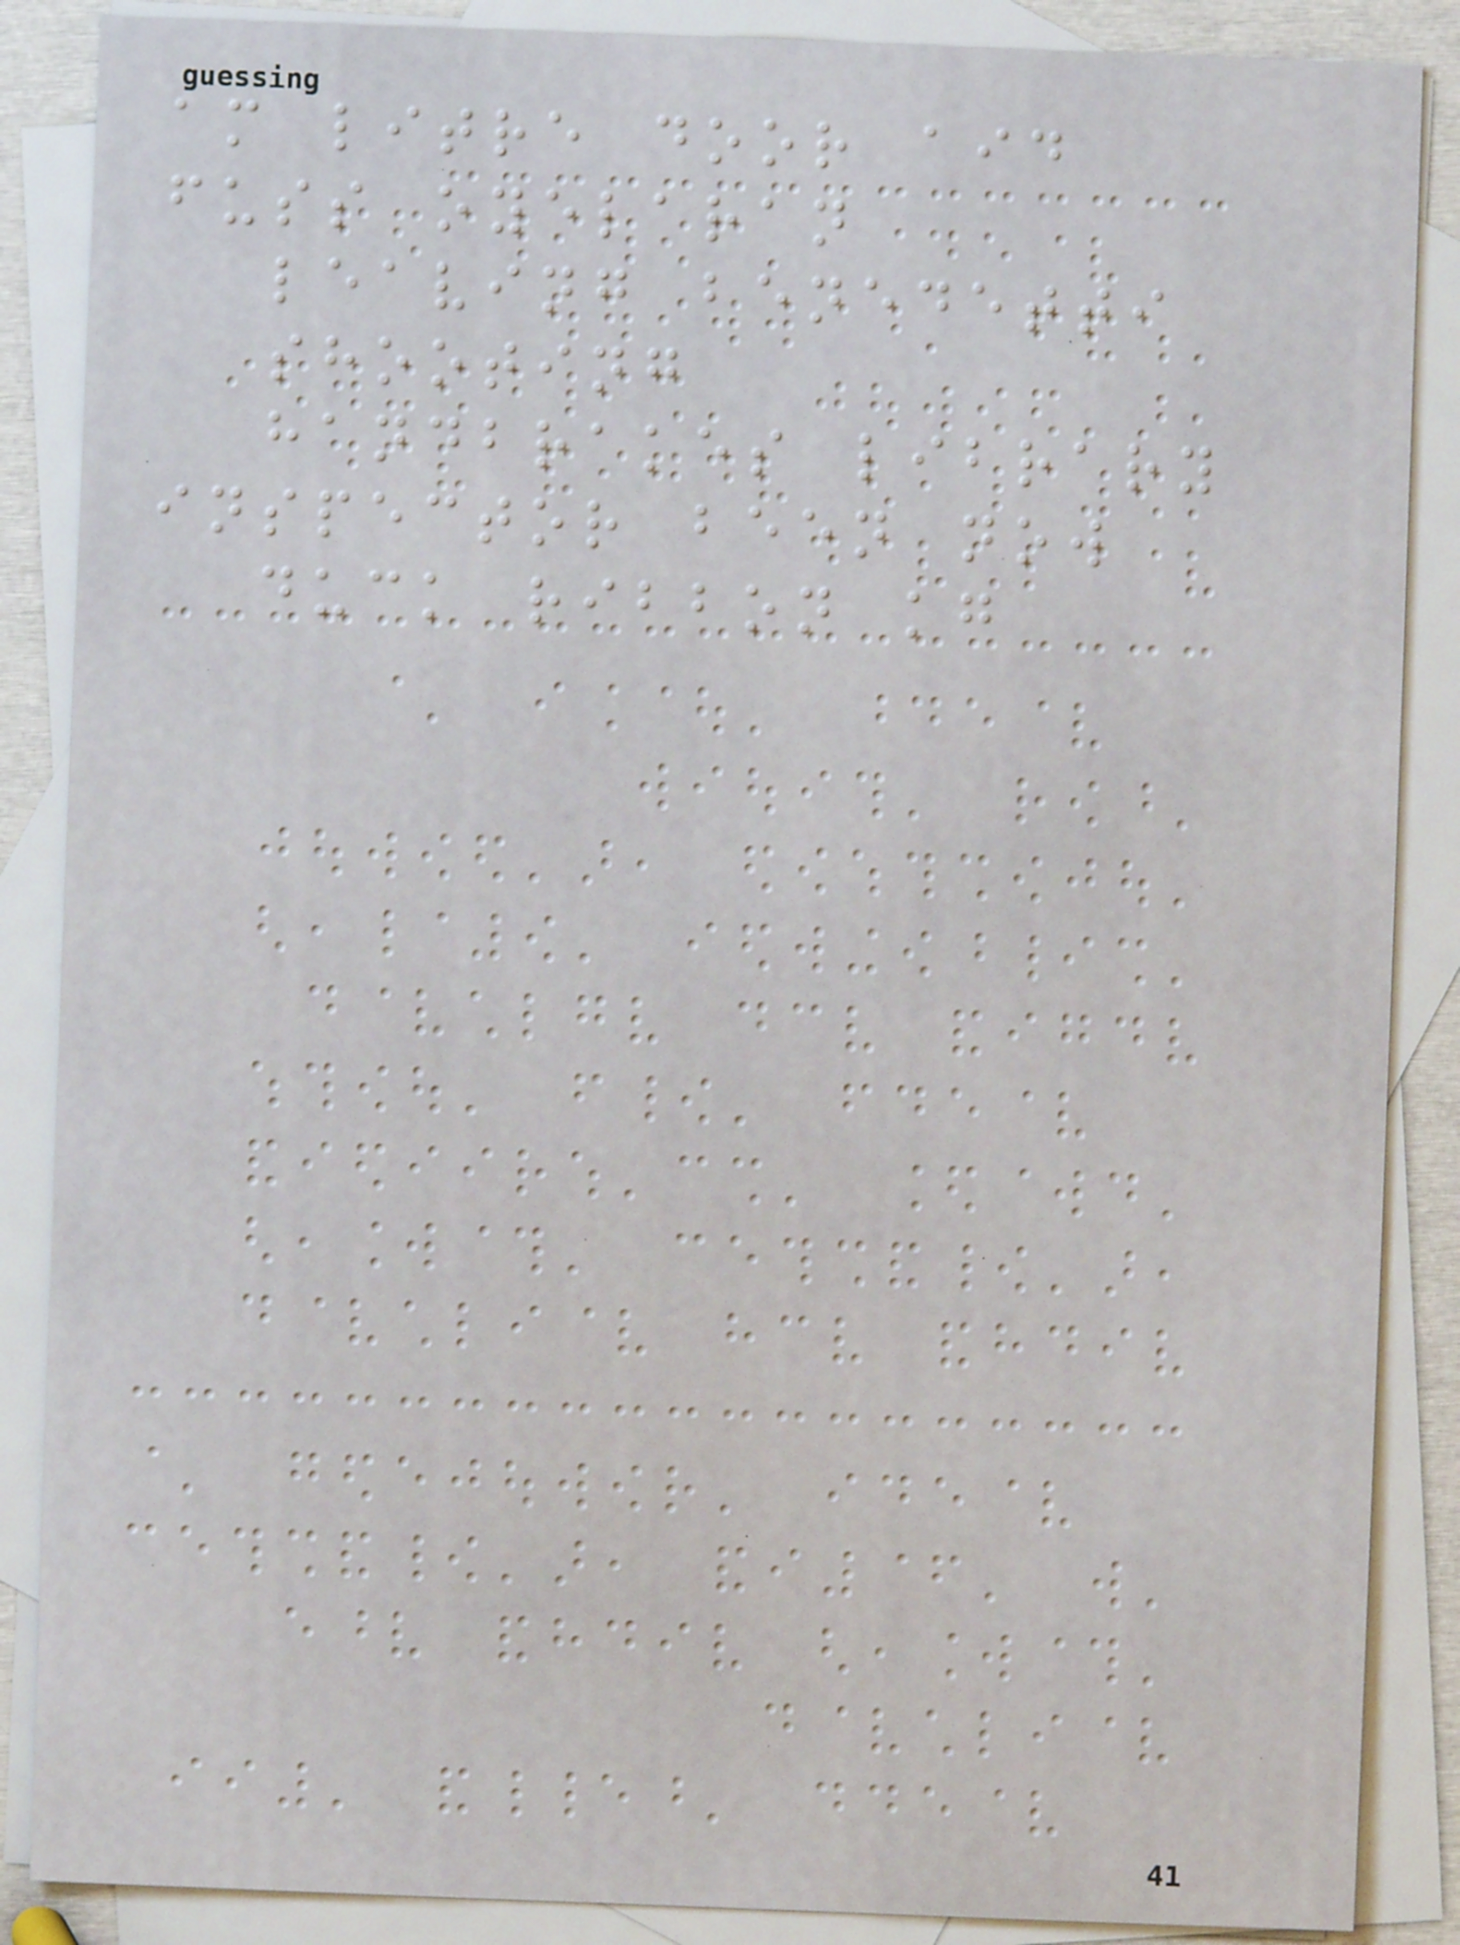am litre door aid
fuss oyelaran
leaving benedetti
shooting
handbrakes library
inspector been now
duck ribbon kg
